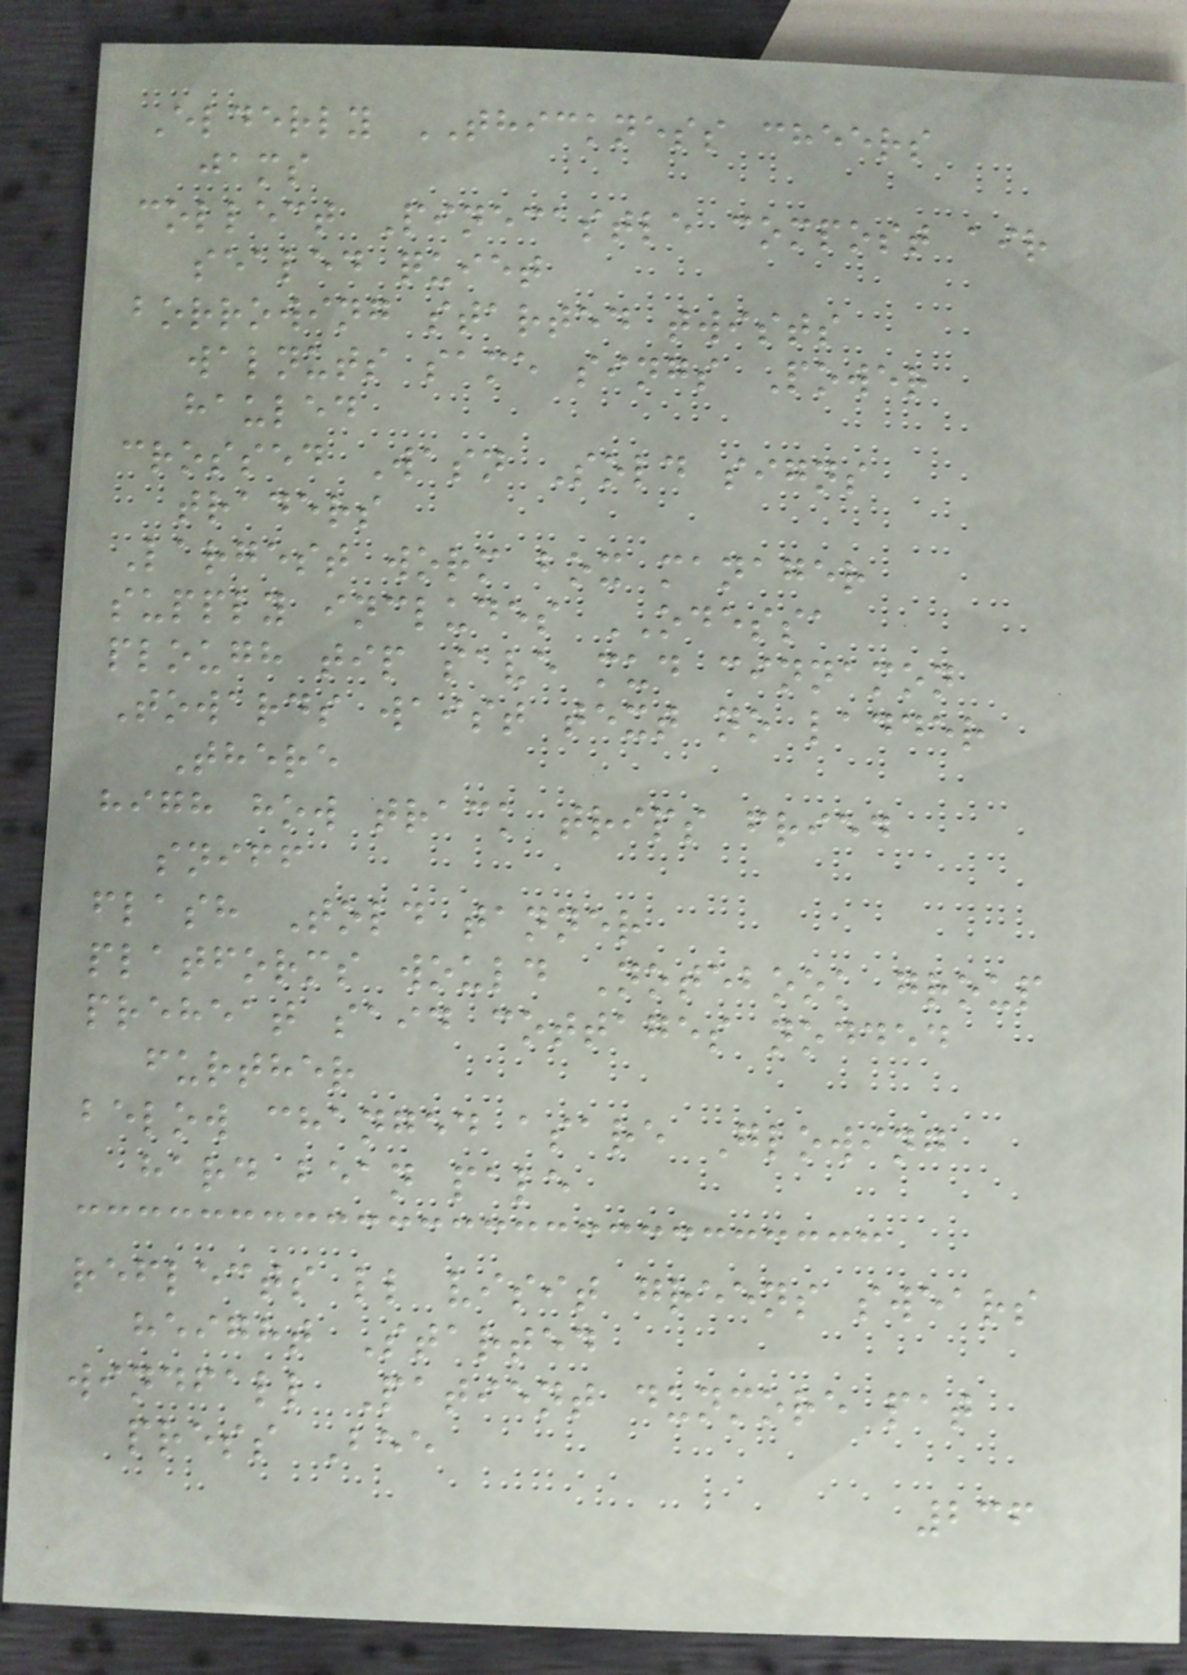Elderly THICKNESS cheers
jams
collect Pinecastle compost air
sealed quiet
borrowing started twists
walnuts same sings Power
hauled
crossed Wasn Sold signs
traders
Largest worm box manager
supply includes ODESSA
plough tip save mud cinnamon
Towards waist text no ladder
There
high how track trips fried
sniff
flash Told tanner
platforms would Notebook group
preheat said cottages nodded
further
below changed asare Glowing
hard bean pale
reflects ll visit greens swears
height Started
windfall Patient dunmore pat
press Bee
236
